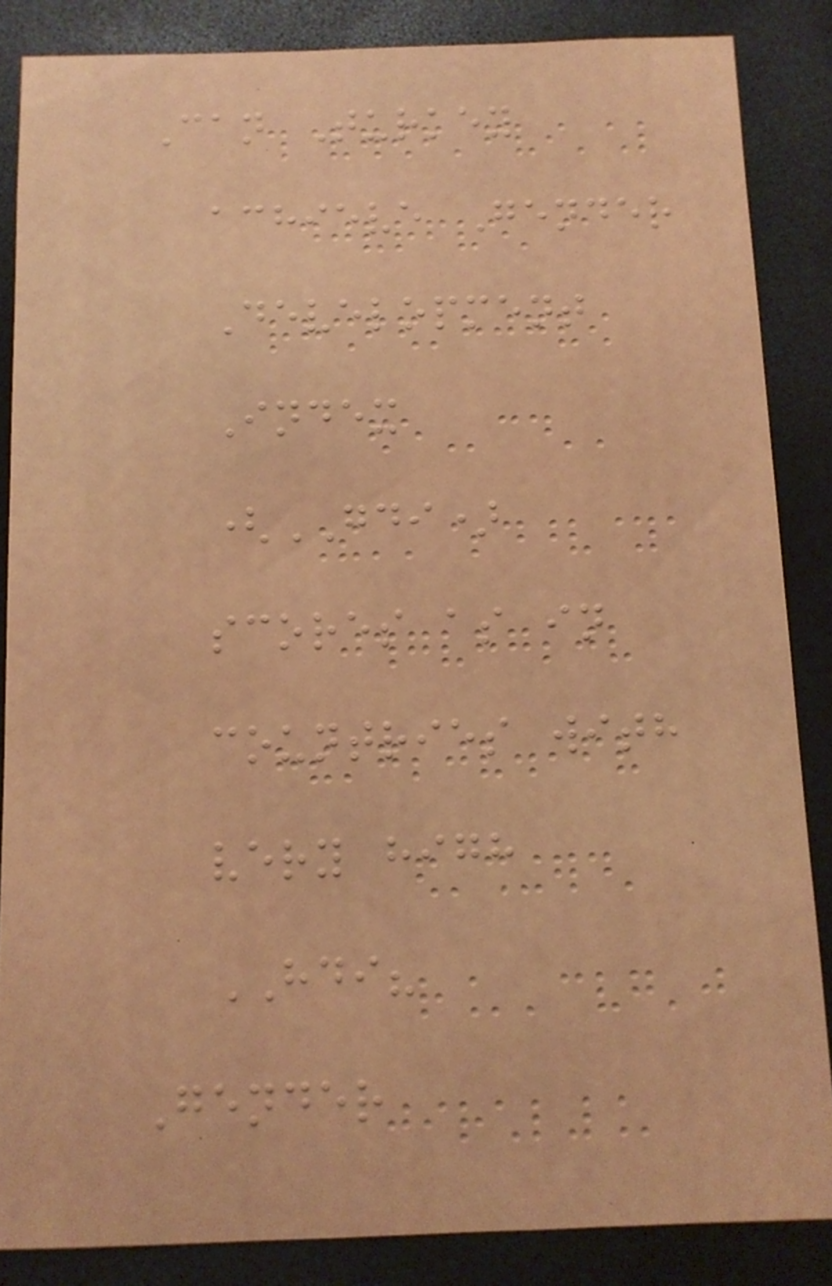Can Turkey
achieve Gender
Development
Index
(GDI)
scores as in
countries with
very high
HDI?
Gender
